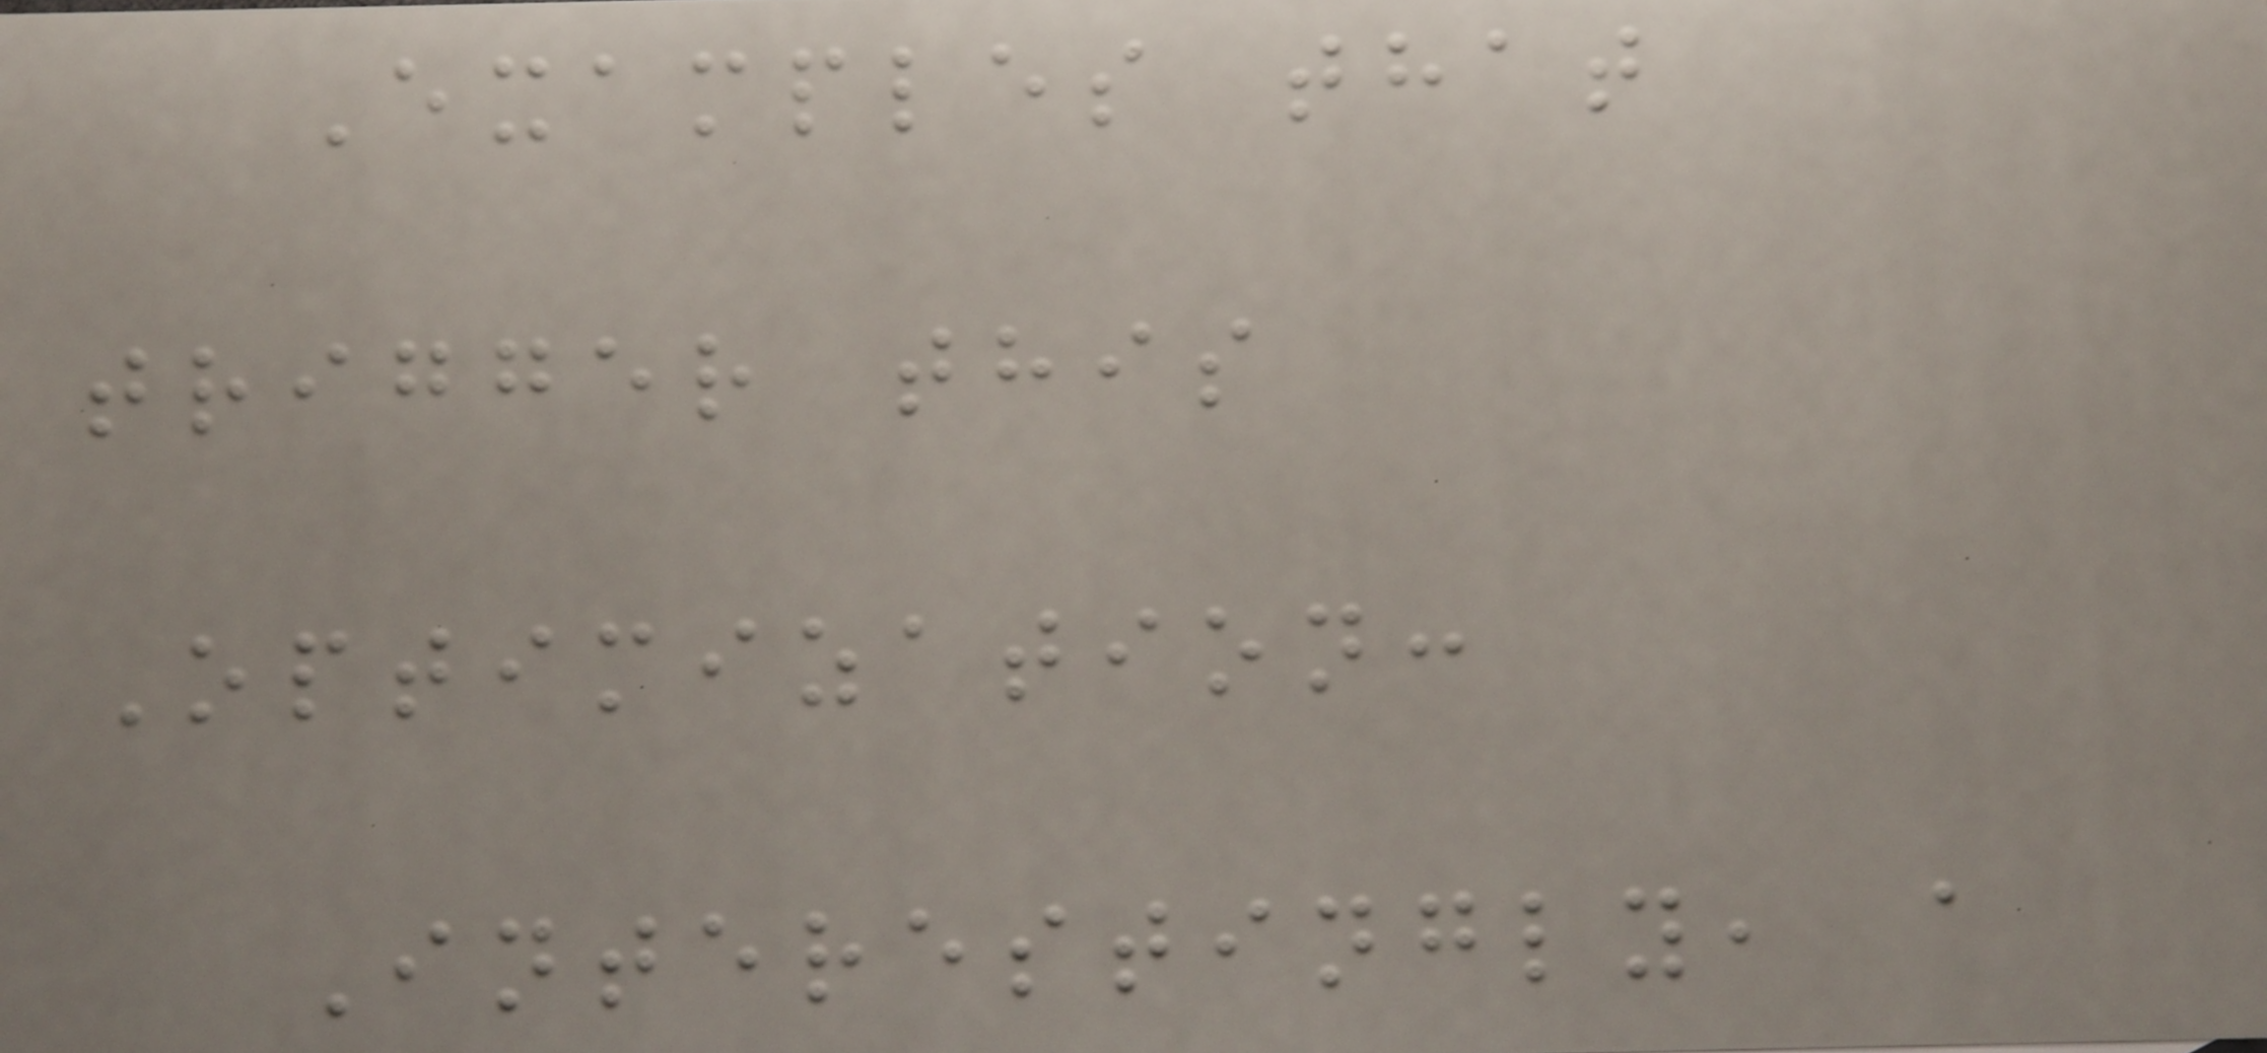Examples that
trigger this
Optimization:
Interestingly, a
